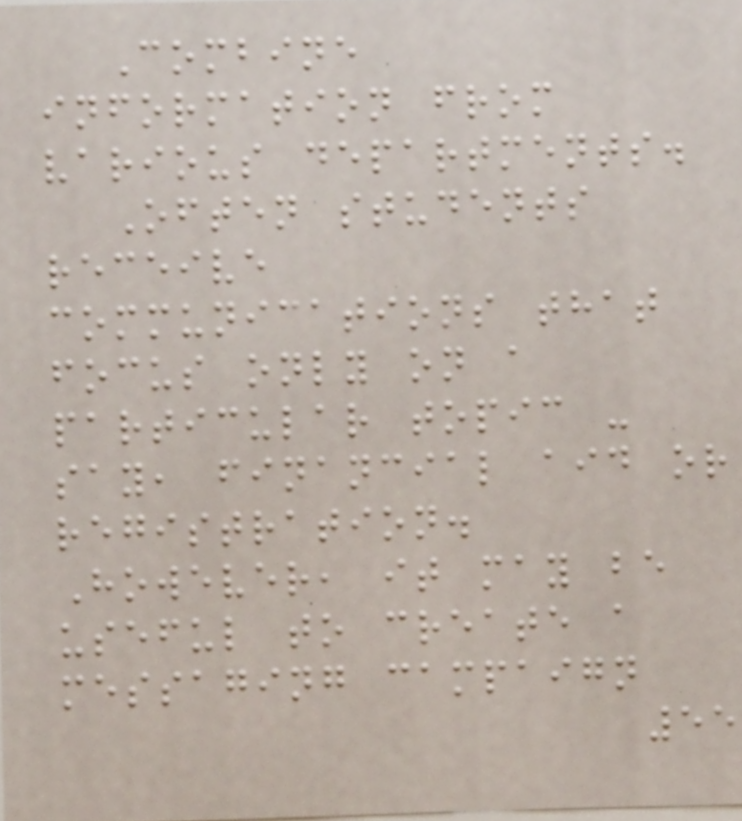Combine
information from
various departments.
Often students
receive
communications that
focus only on a
particular topic -
say, financial aid or
registration.
However, it may be
useful to create a
messaging campaign
55
